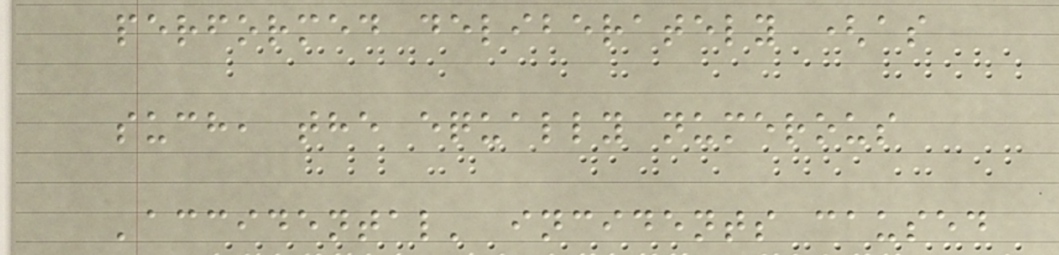performed deliberately (as
such, the equally numerous
'accidental' incidents caused
